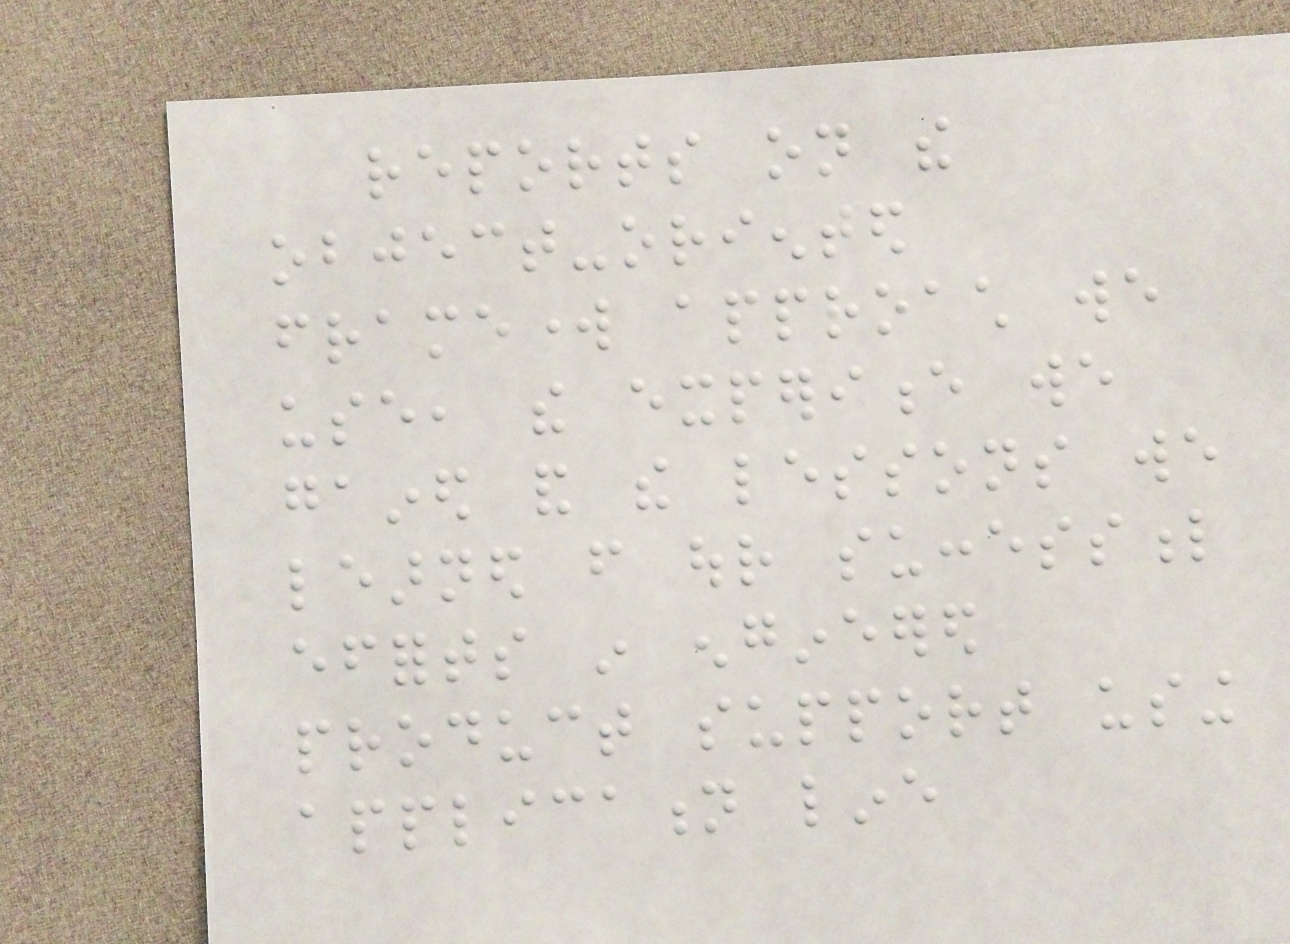reports on the
object-oriented
framework approach we
use, the experience we
gained and the lessons we
learned from our successful
efforts in engineered
product support using
application line
